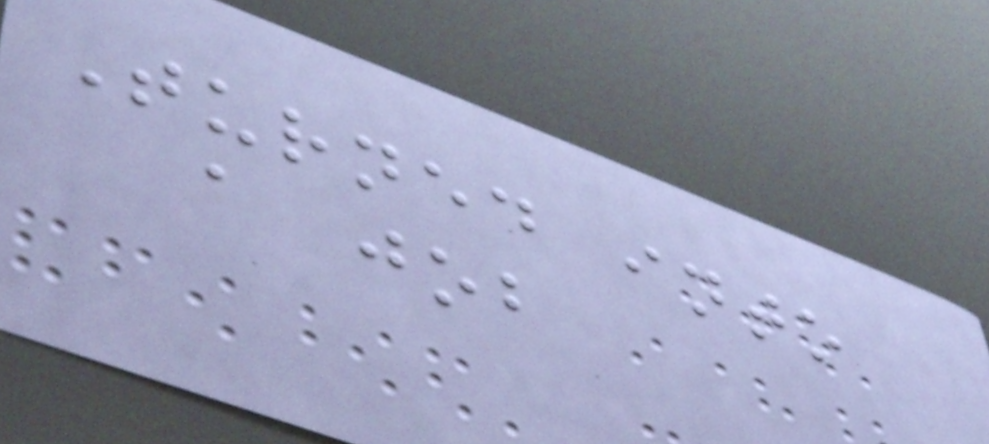Turned into
a job
